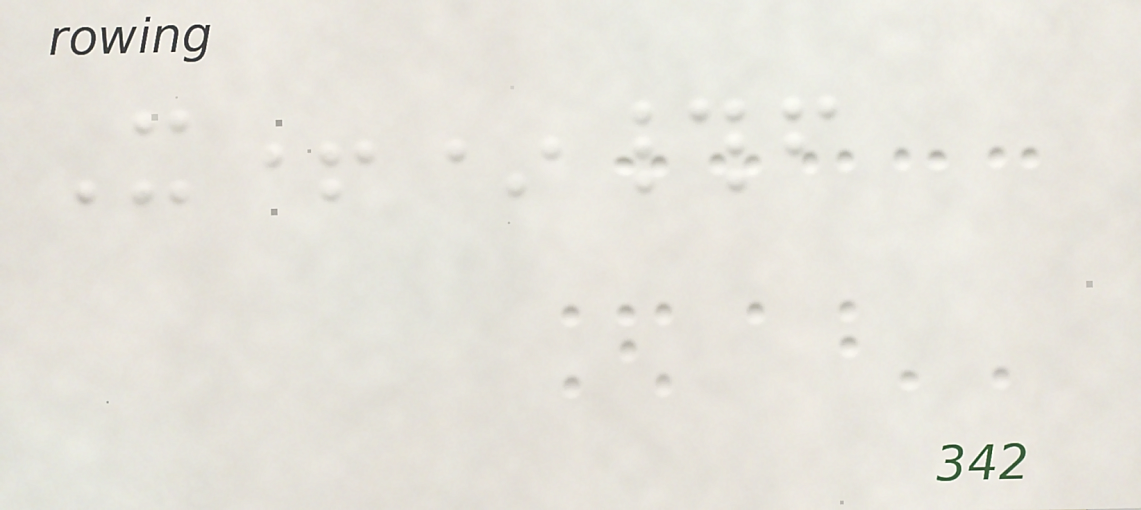X+*#f
